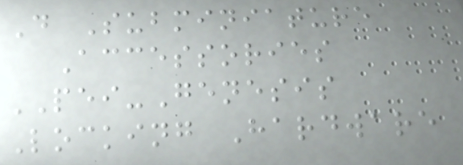D Subminiature
Accessories
PEI-Genesis
Locking Hardware
